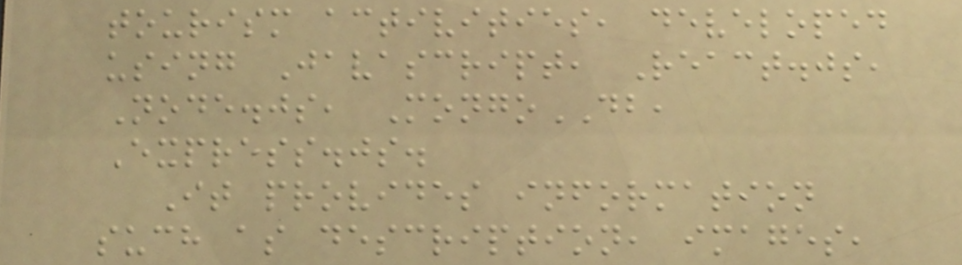tourism activities, developed
using Javascript, React.js,
Node.js, MongoDB,
Express.js.
It provides information
such as description, images,
